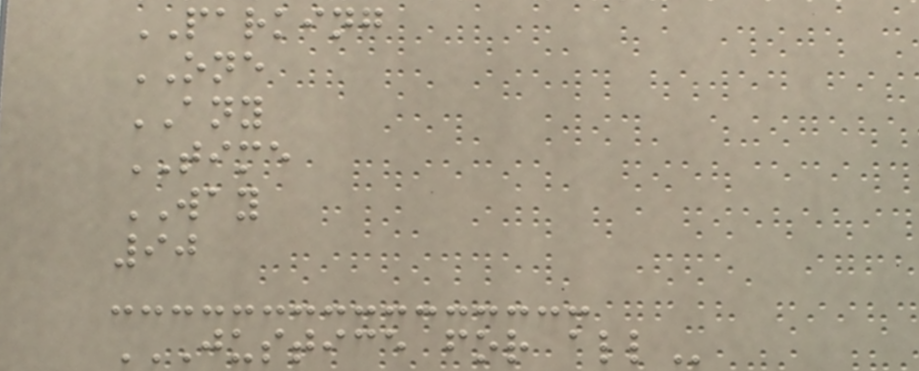PARKING
ONE
ANY
TIME
WAY
90
JUSTICE FOR ALL
